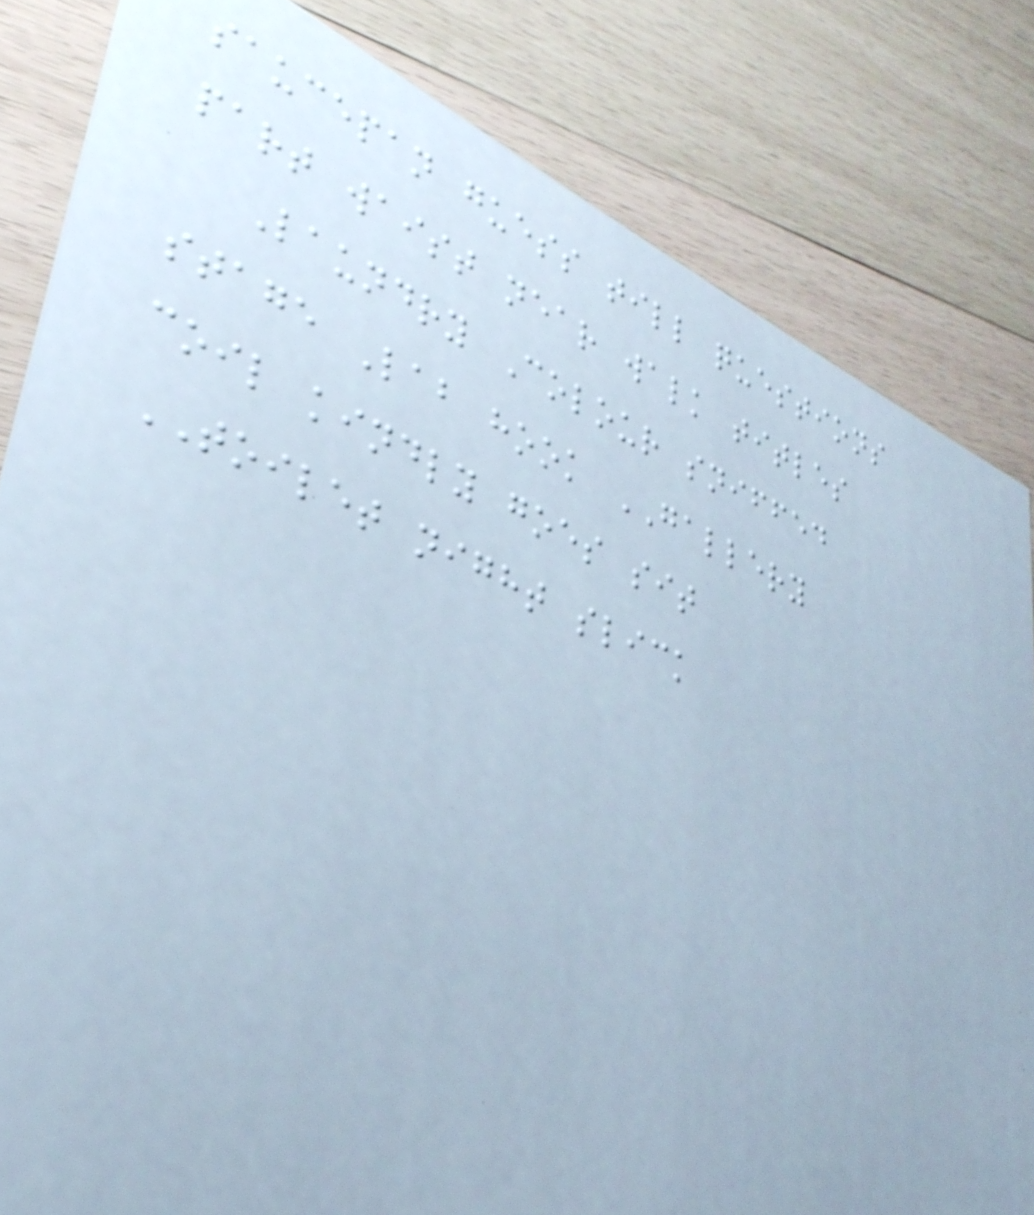saucepan guess till questions
part waist near walk titles
Laundry Colour sniffed
stage Lab hook GALLERY
coil kindly goes sit
TOILET night slick
